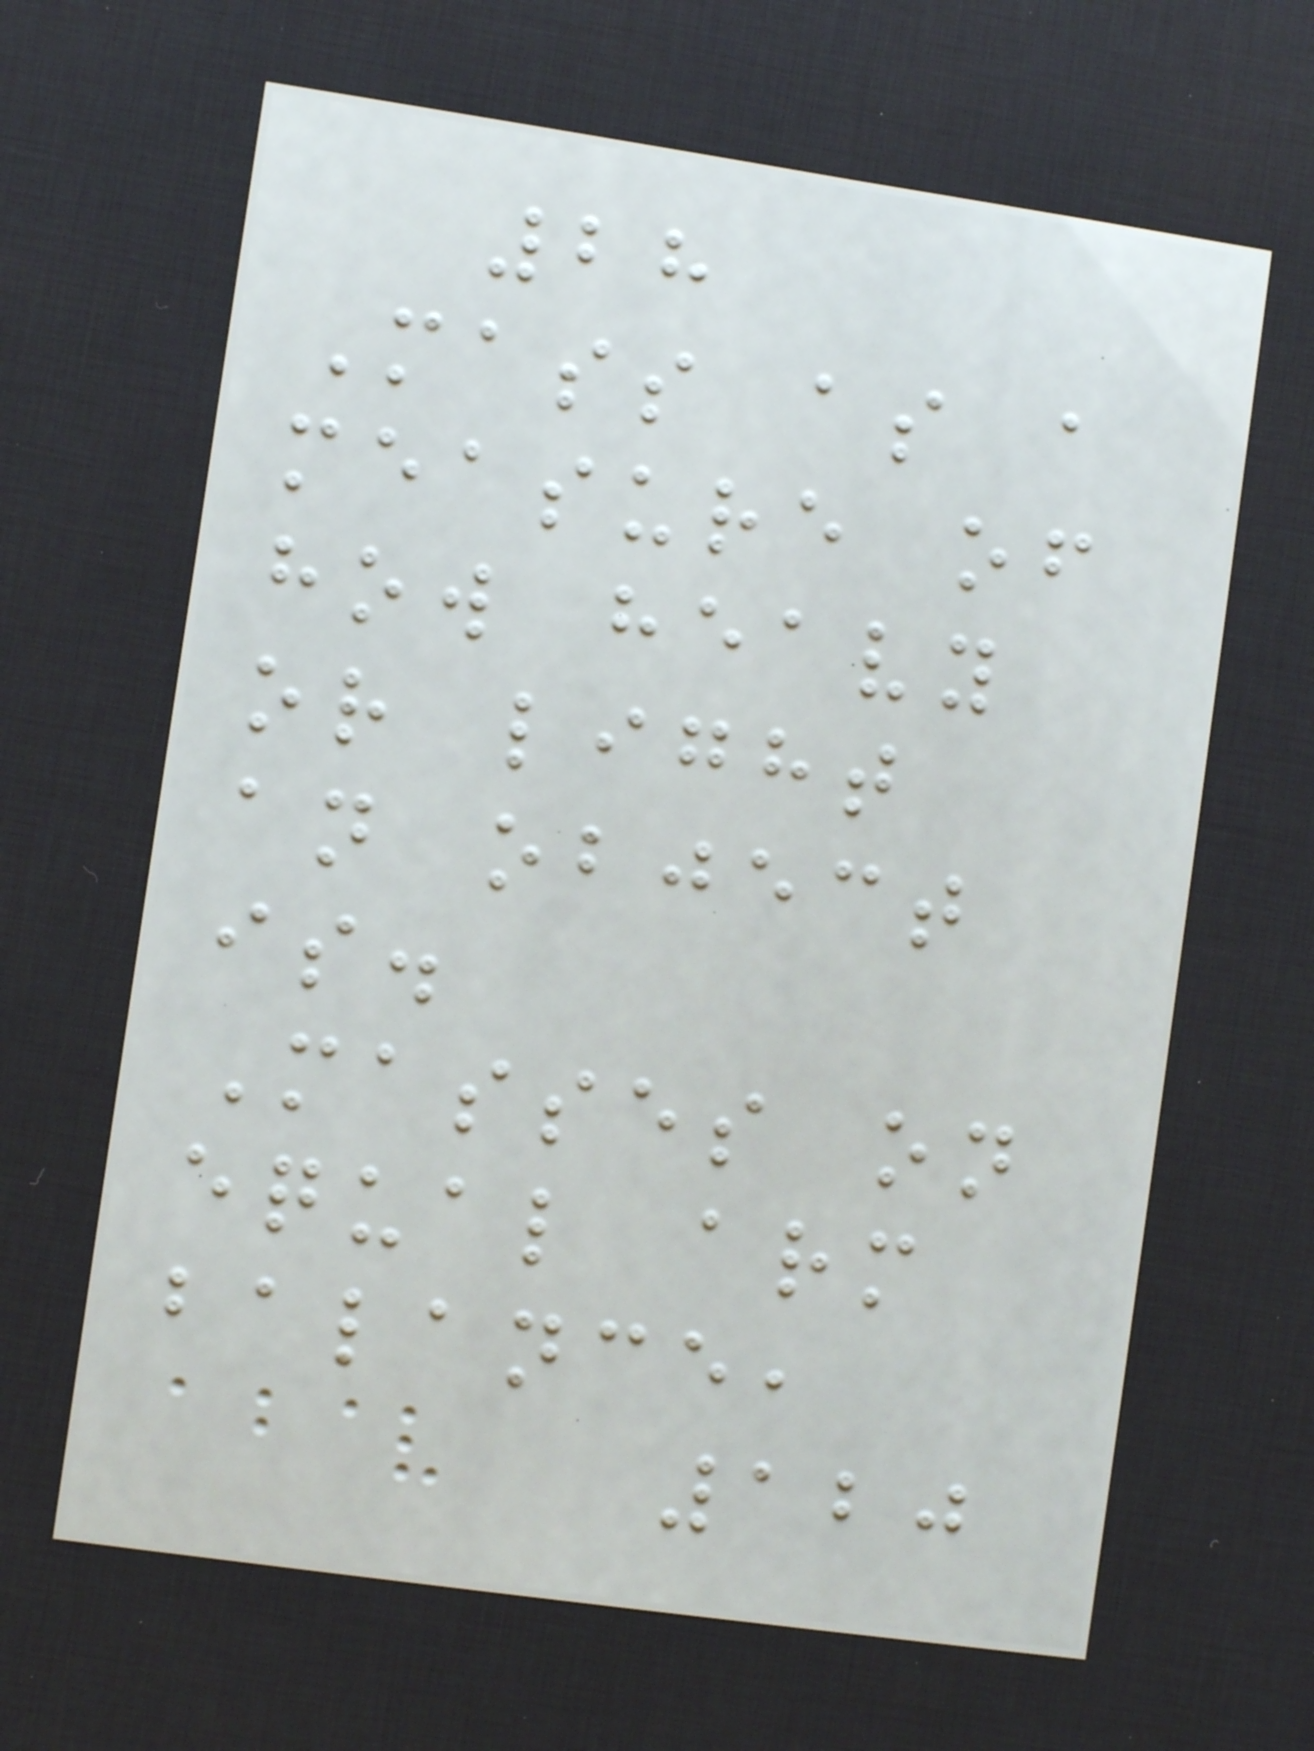28
Mass as a
measure of
how heavy
or light
an object
is.
Masses on
equal arm
balance,
120
